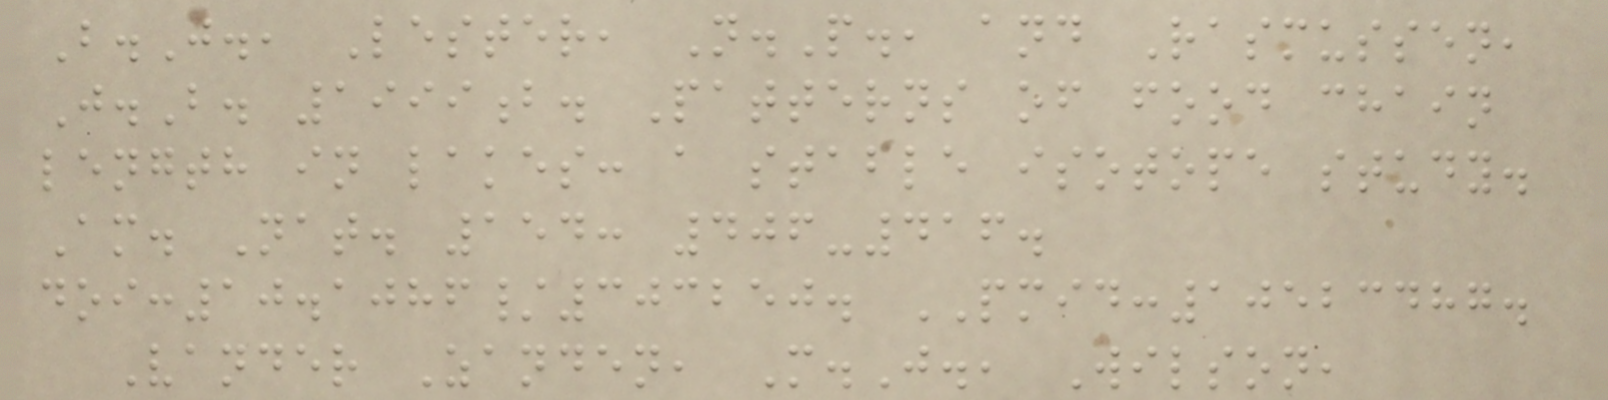B.J., Lester, N.P., and Rasmussen,
J.B. 1999b. Patterns of food chain
length in lakes: a stable isotope study.
Am. Nat. 154: 406-416.
doi:10.1086/303250. PMID:10523487.
Vander Zanden, M.J., Wilson,
